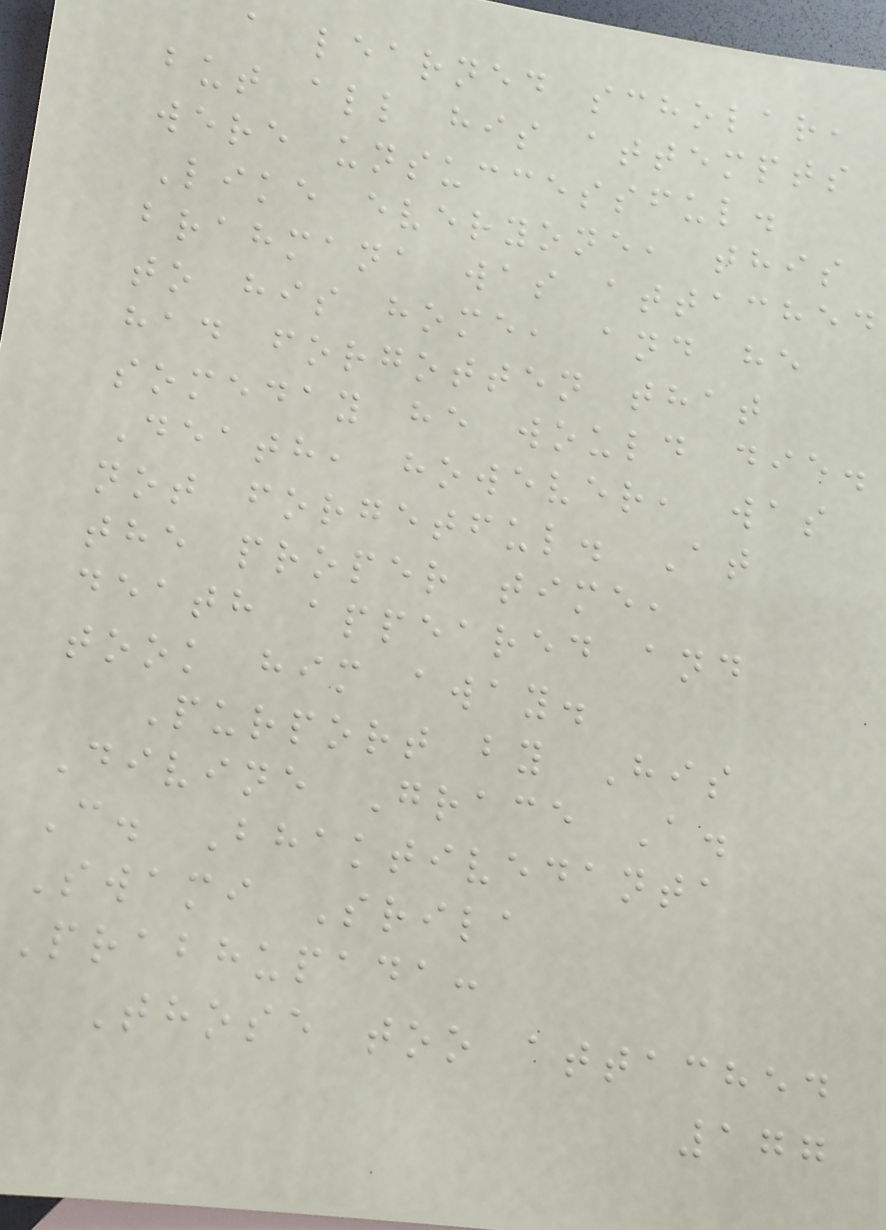a learned scholar,
but all his attempts
were unsuccessful.
Like everyone, this
brahmana was attached
to his home, and he
had forgotten that
someday he would die.
Death, however, was
not forgetful. At
the proper time,
death appeared and
took him away.
Purport by His
Divine Grace A.
C. Bhaktivedanta
Swami Srila
Prabhupada:
Those too attached
177
